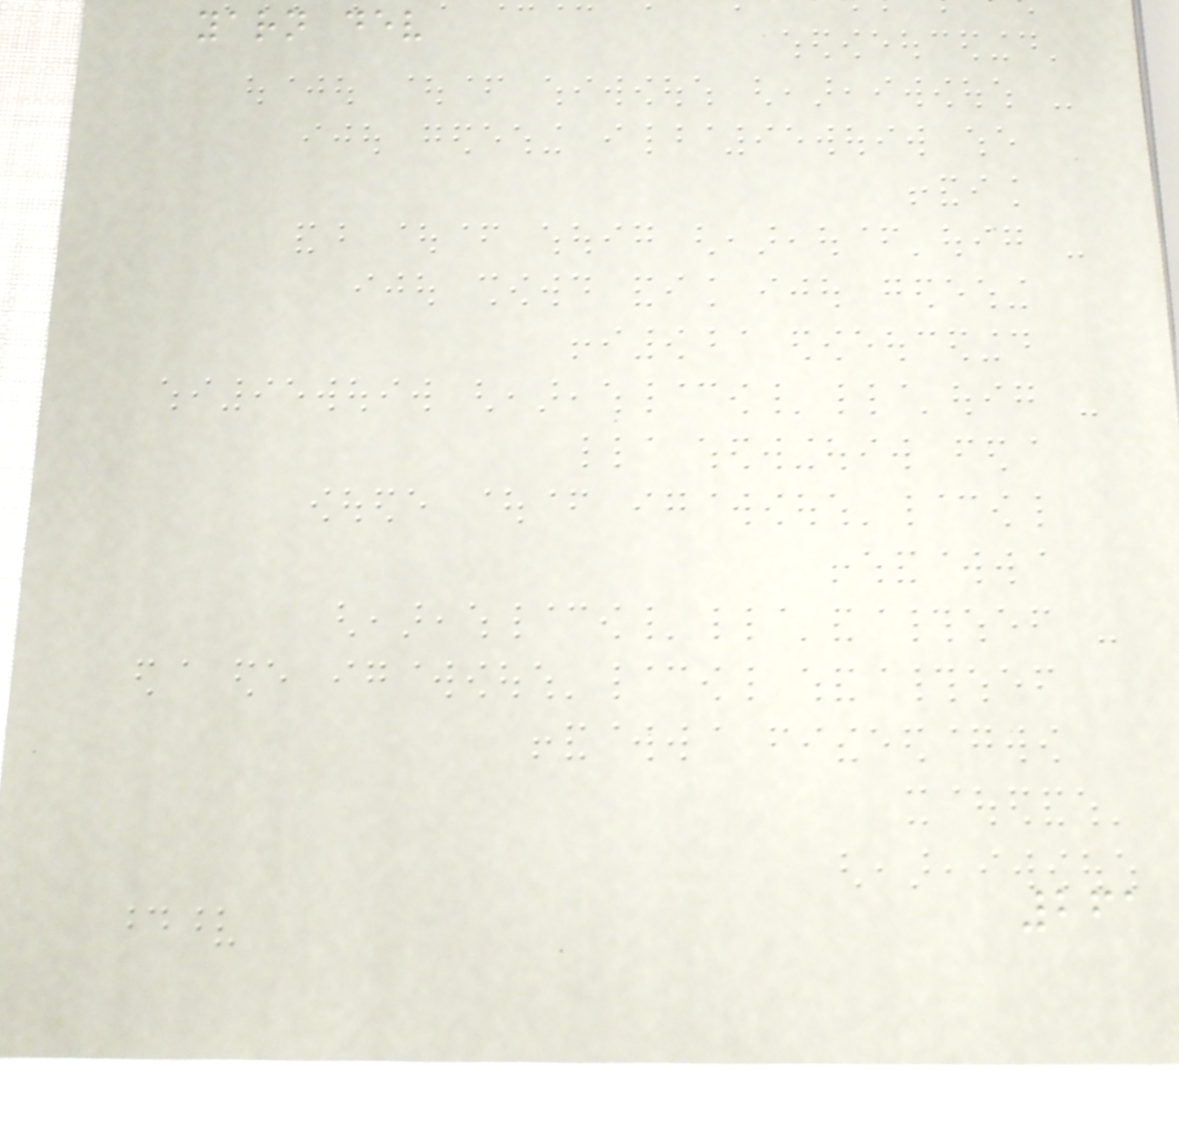yarn dev
261
